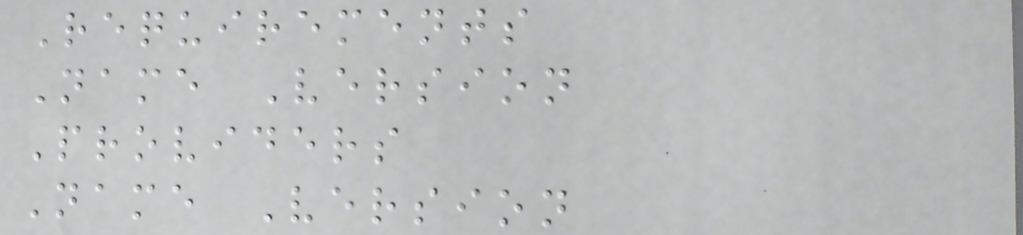Requirements
Name Version
Providers
Name Version
